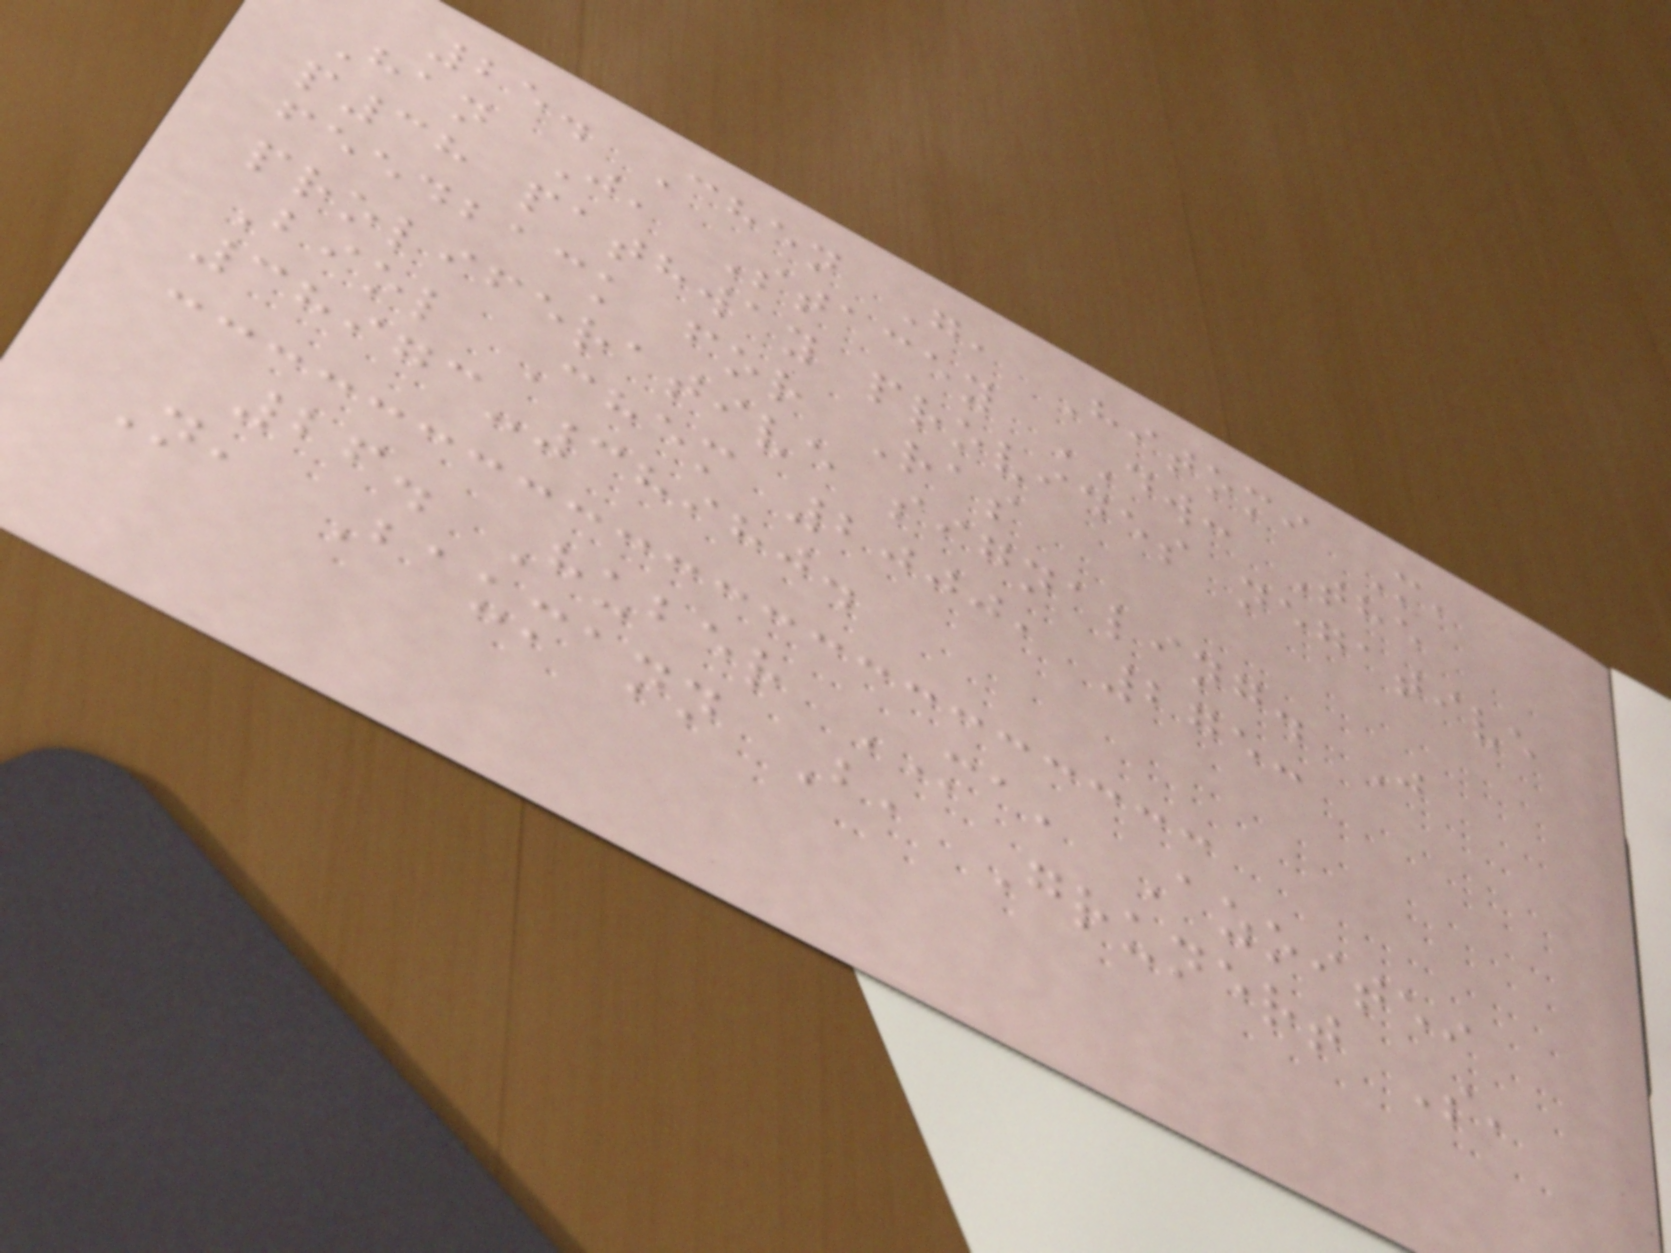25. Chen G, Hitomi M,
Han J, Stacey DW: The
p38 pathway provides negative
feedback for Ras
proliferative signaling. J
Biol Chem 2000, 275:
38973-38980.
26. Huber MA, Azoitei
N, Baumann B, Grunert S,
